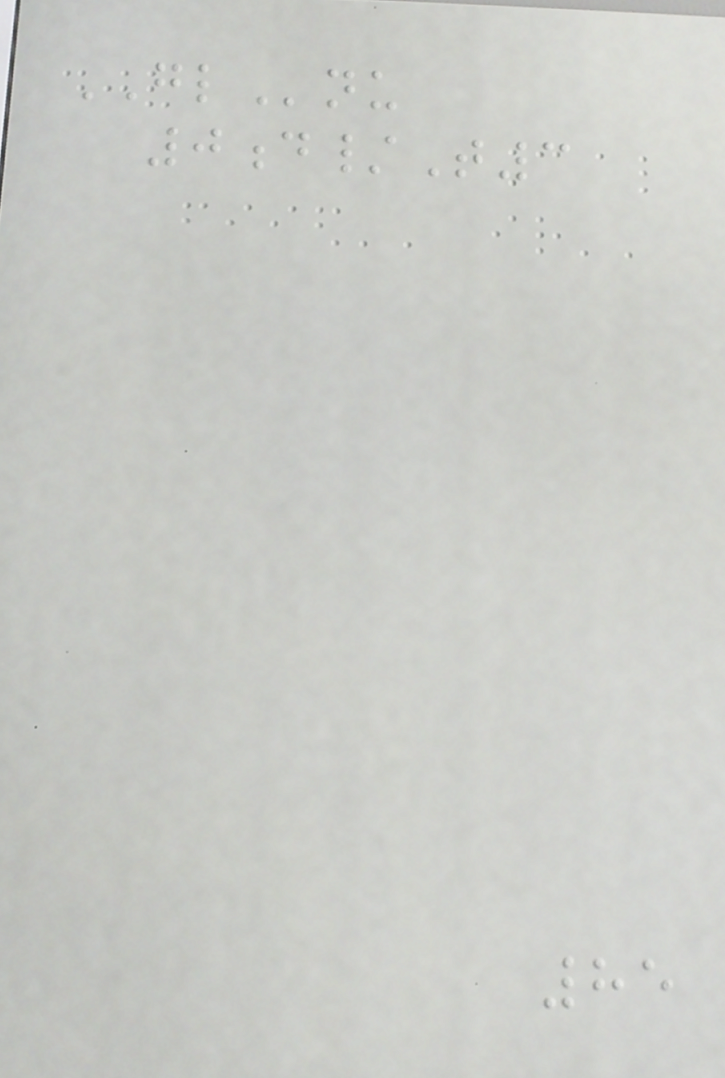GLnu
0d/T3
85
